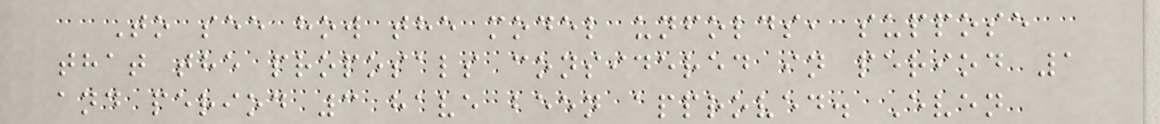To see how the model unfolds, suppose
that the proposals considered in period 1
and period 3 have been approved. Even
